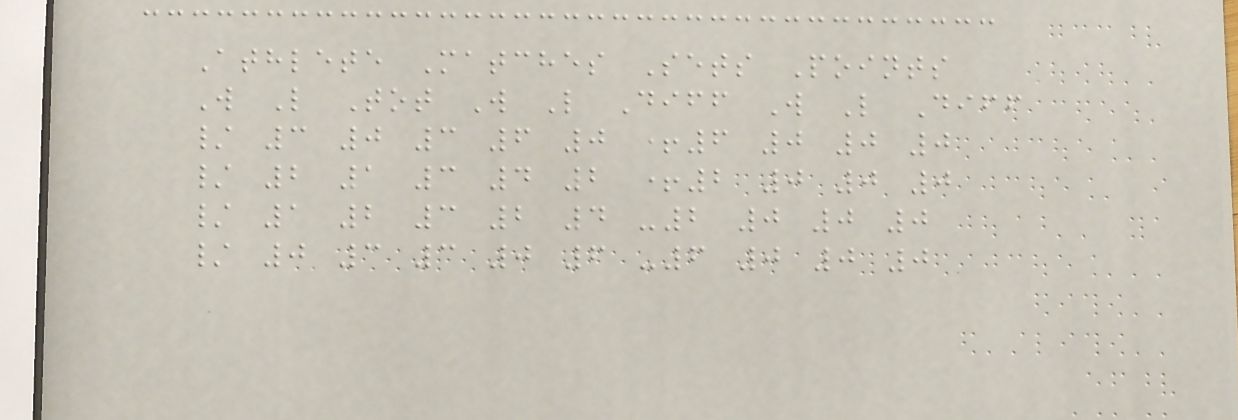Athlete Matches Sets Points
W L Tot W L Diff W L Diff
/ 3 0 3 6 0 +6 0 0 0
/ 2 1 3 4 2 +2 0 0 0
/ 1 2 3 2 4 -2 0 0 0
/ 0 3 3 0 6 -6 0 0 0
